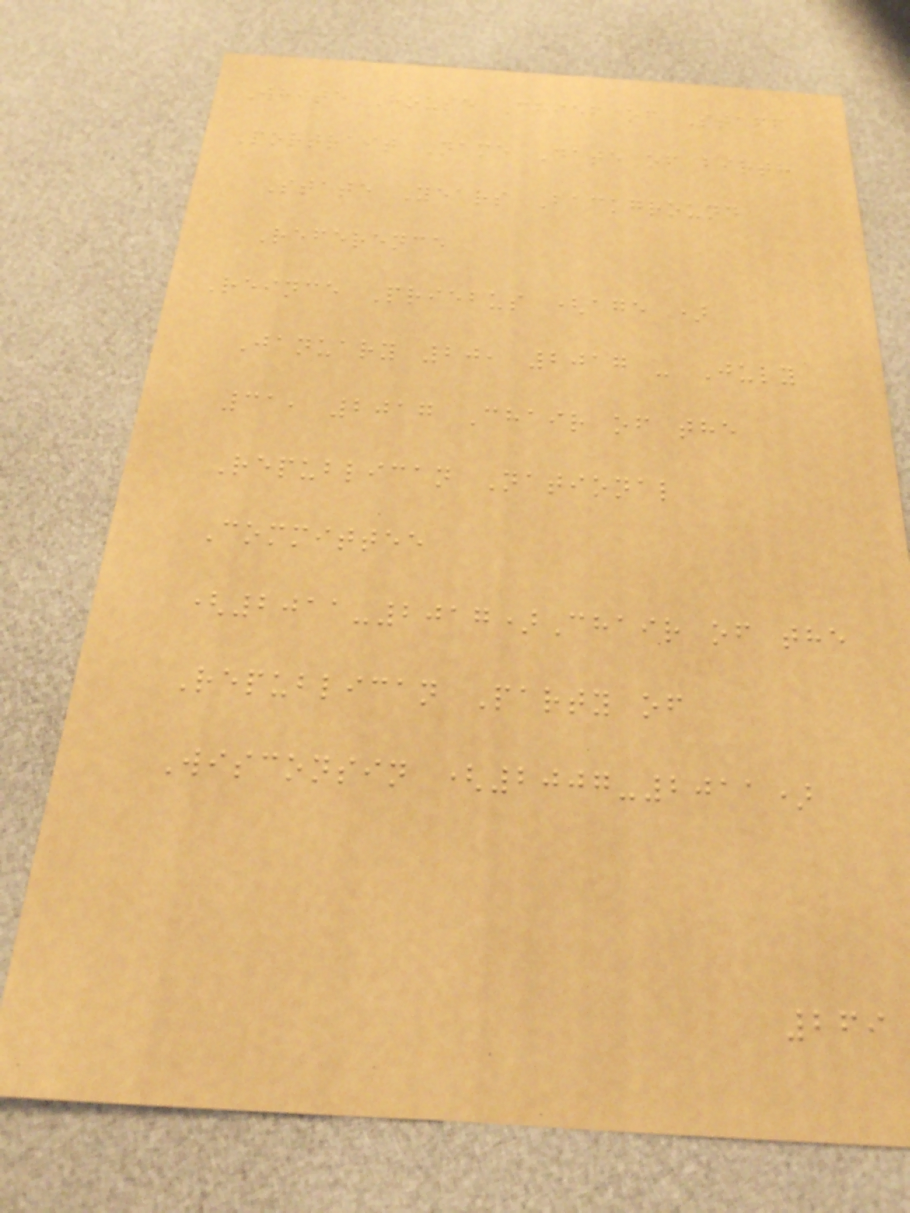White House Chief of Staff
Portrait Name Date of birth
State Years Background
Reference
Reince Priebus (age )
January 20, 2017 - July
31, 2017 Chair of the
Republican National
Committee
(2011-2017)Chair of the
Republican Party of
Wisconsin (2007-2011)
269
